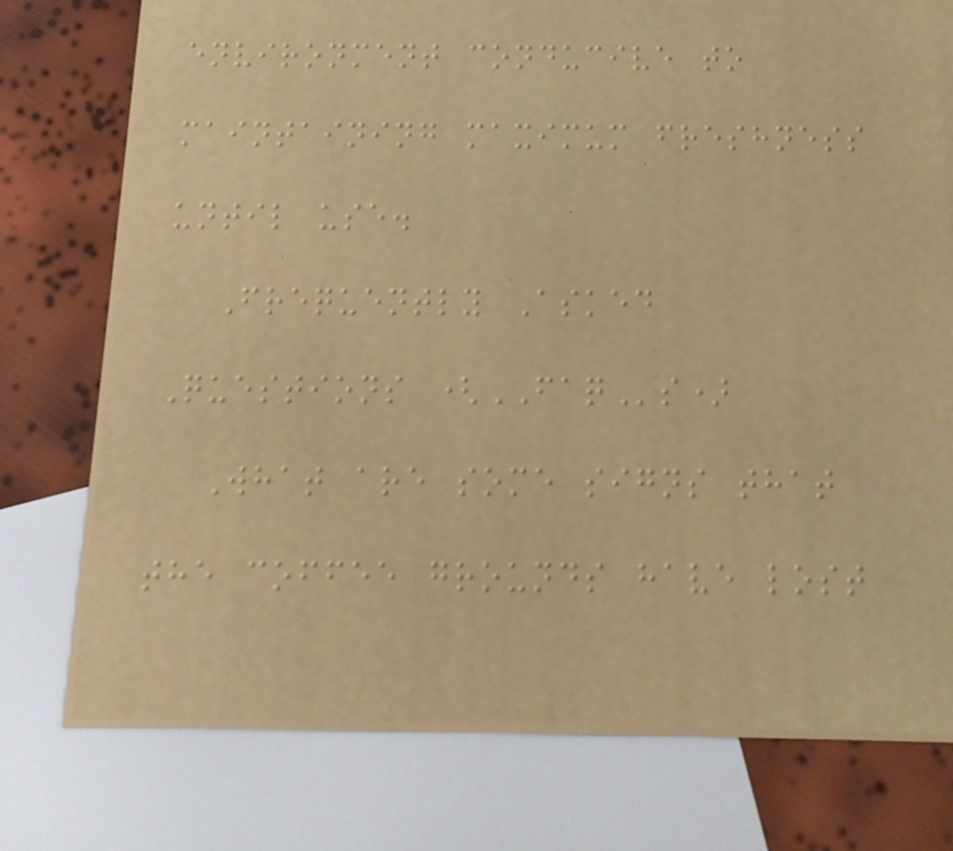environment conducive to
maintaining maximum freshness
until use.
Frequently Asked
Questions (FAQs)
What are some signs that
the coffee grounds have lost
